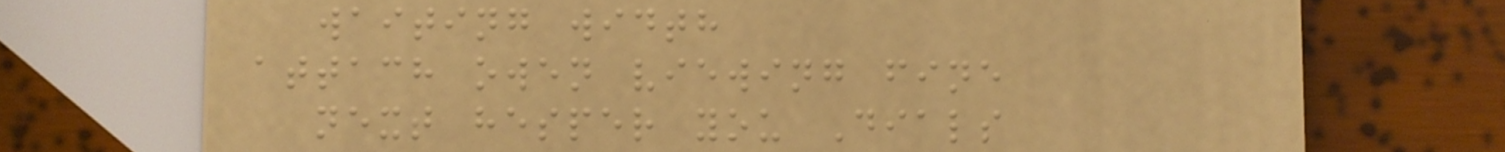waiting width
attach owen viewing fine
next hesper you Dials
